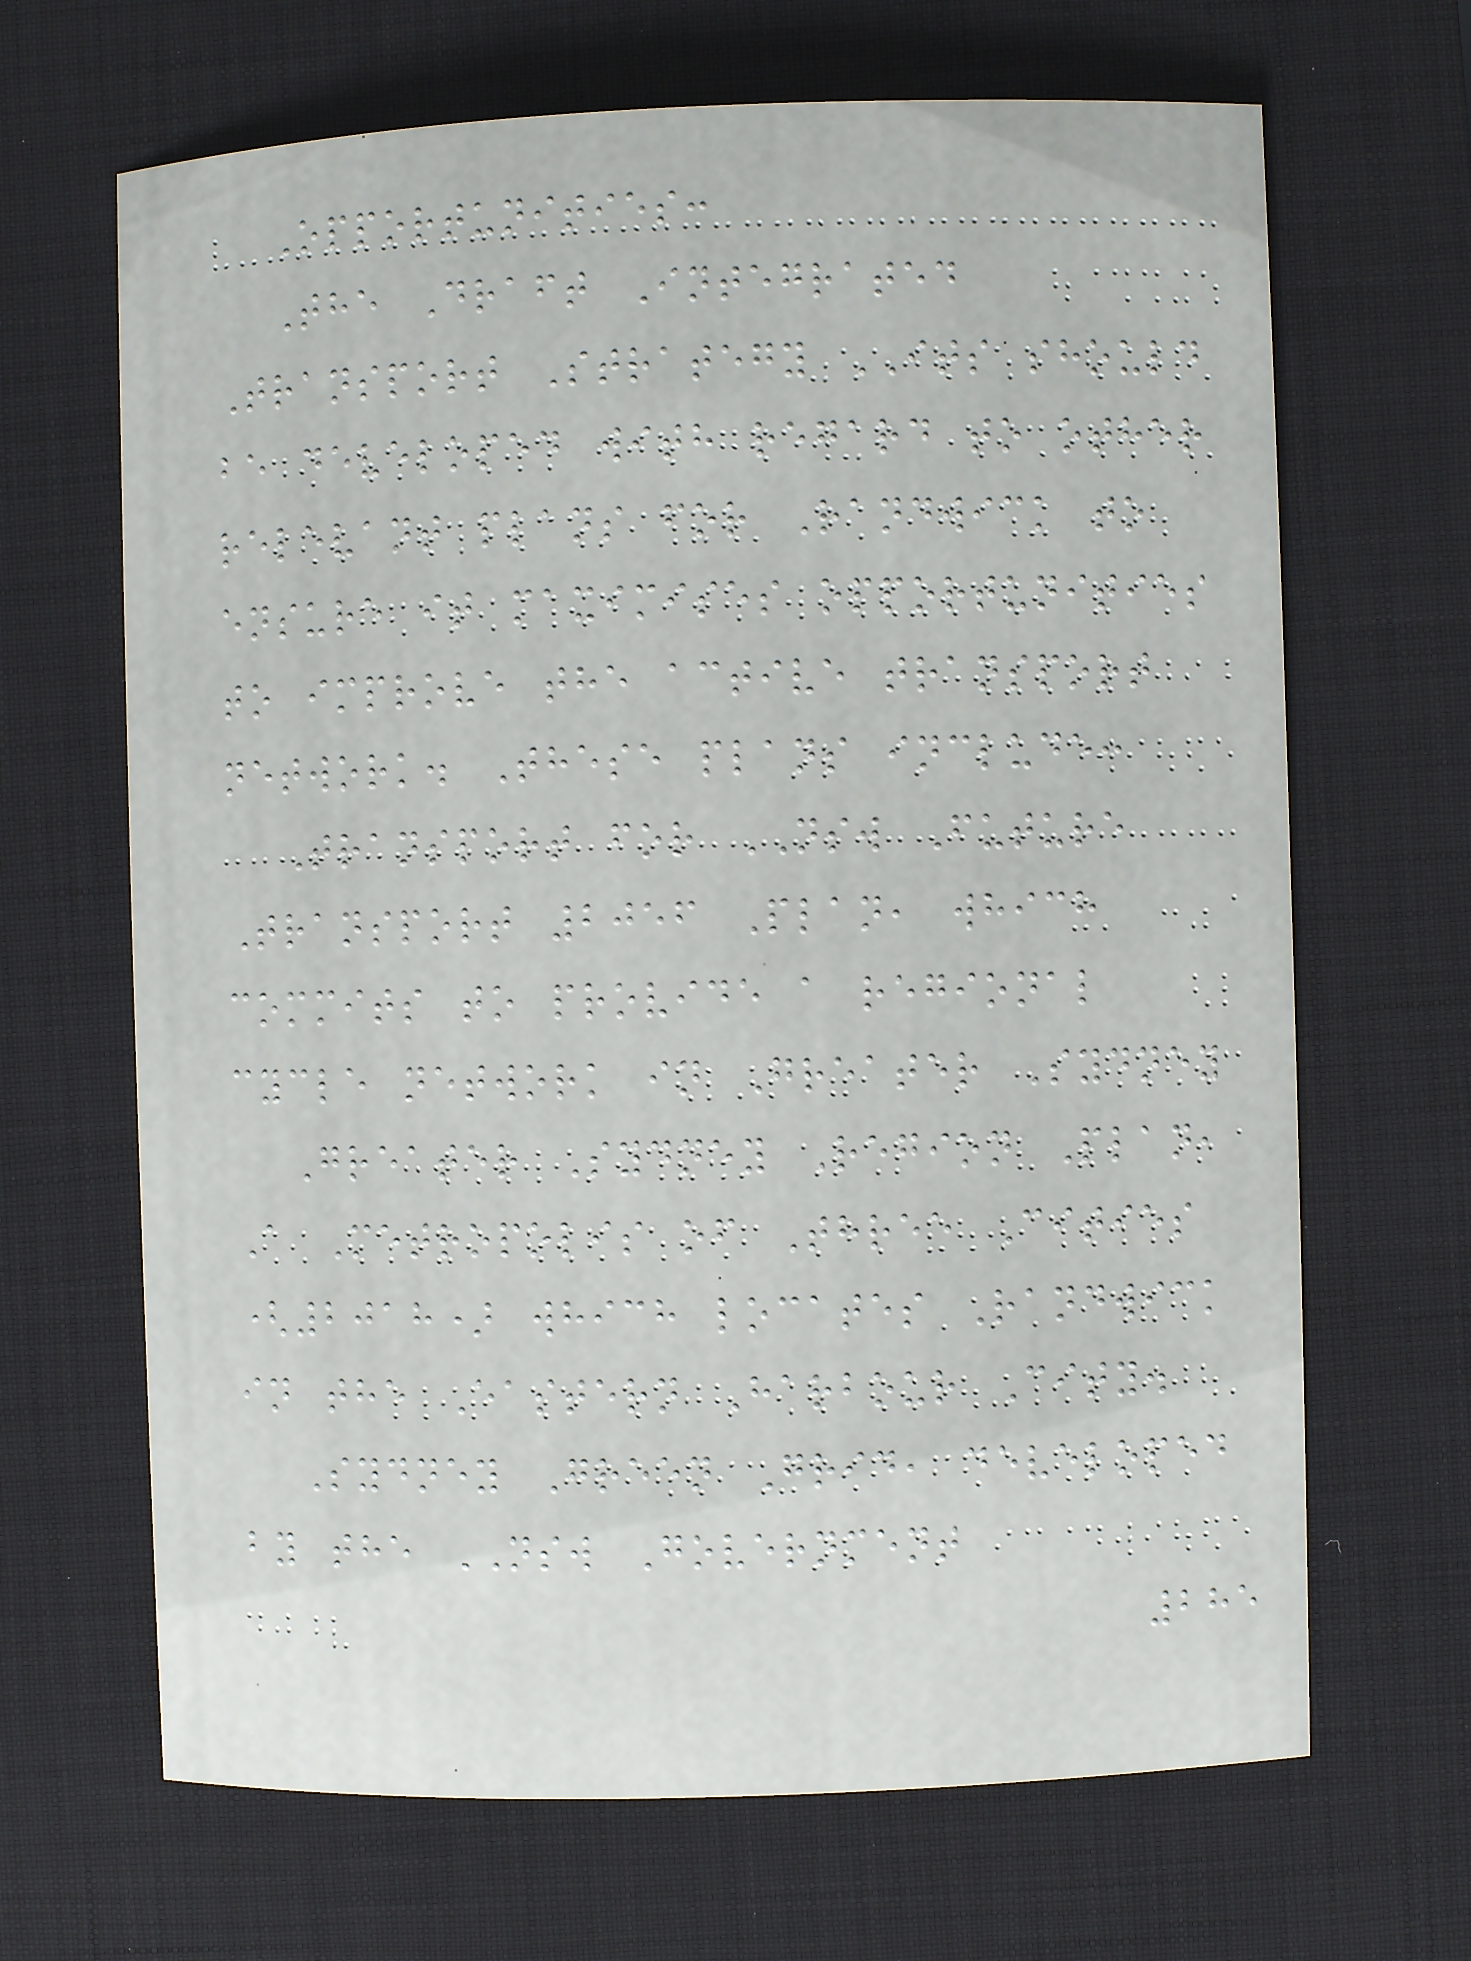Opportunities:
The Draft Integrated
Transport Strategy ITS should
be developed with regard to other
relevant plans for Randwick to
ensure it maximises opportunities
to improve the active transport
network. These plans include:
Transport for NSW Future
Transport 2056 Plan, which
commits to provide a regional
cycle network in Greater Sydney
Greater Sydney Region Plan,
A Metropolis of Three Cities
(2018) which locates Randwick
in the Eastern Harbour City.
Sydney Green Grid, developed
by the NSW Government
285
